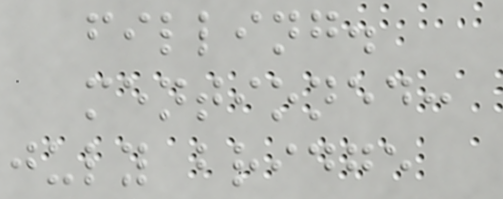filling.
mentioned:
july bridge
